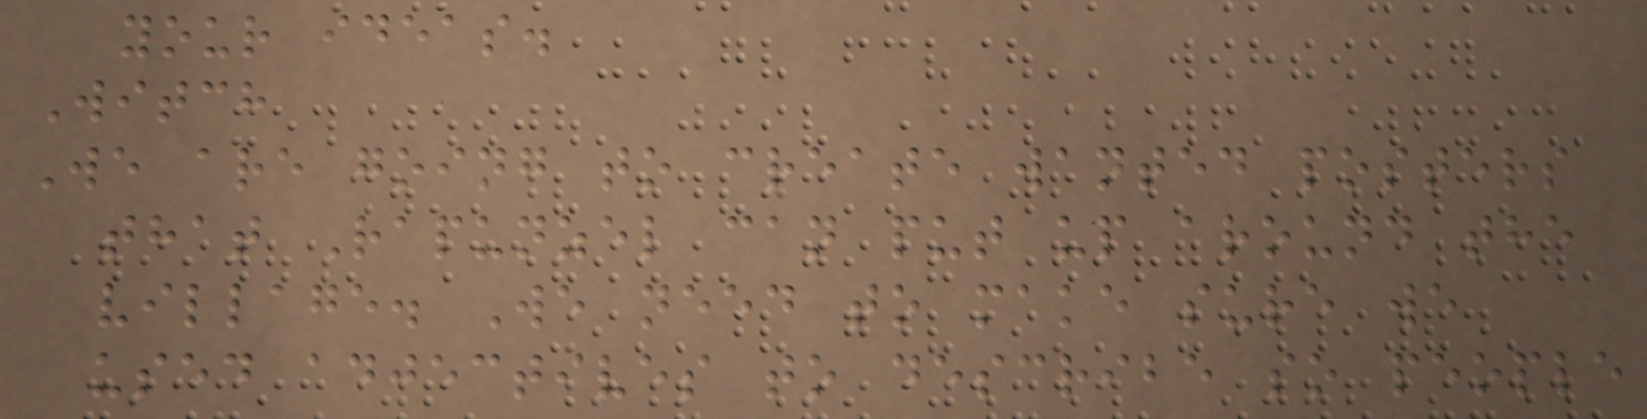your ideas.
Witch
We are going to create wanted posters
that Rapunzel can put up around the
village. We need to make sure we
used adjectives to describe so people
